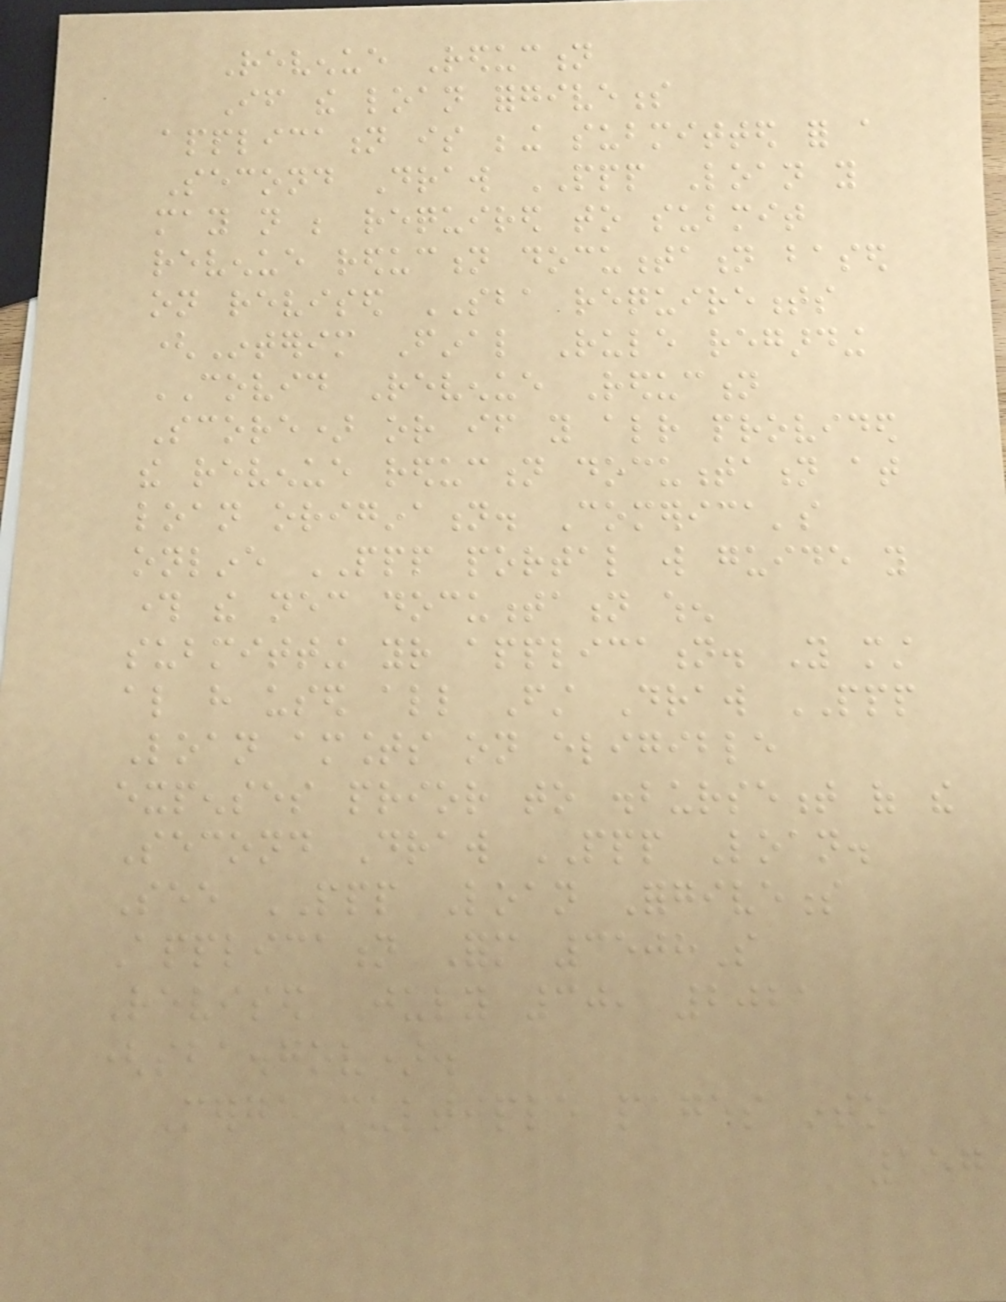Revenue Reduction
If the loan forgiveness
application is being submitted for a
Second Draw PPP Loan you
may not be required to submit
revenue reduction documentation based
on revised SBA requirements
(Interim Final Rule regarding
COVID Revenue Reduction
Score) or if you already provided
the revenue reduction documentation at
loan origination. Comerica's
online PPP portal will guide you
through the necessary documentation when
submitting your application. You must
also have used all First Draw PPP
Loan amounts on eligible
expenses prior to disbursement of the
Second Draw PPP Loan.
See PPP Loan Forgiveness
Application Form 3508S
Revised July 30, 2021
(sba.gov).
Merge multiple pages into
157
